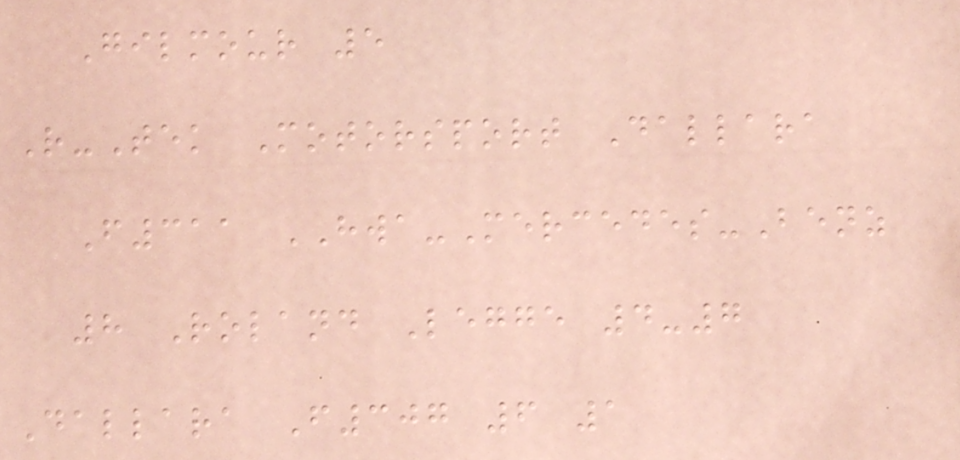Gilmour 5
R-Tek Motorsport Dallara
F311 HWA-Mercedes-Benz
8 Roland Legge 4-7
Dallara F307 6 1
